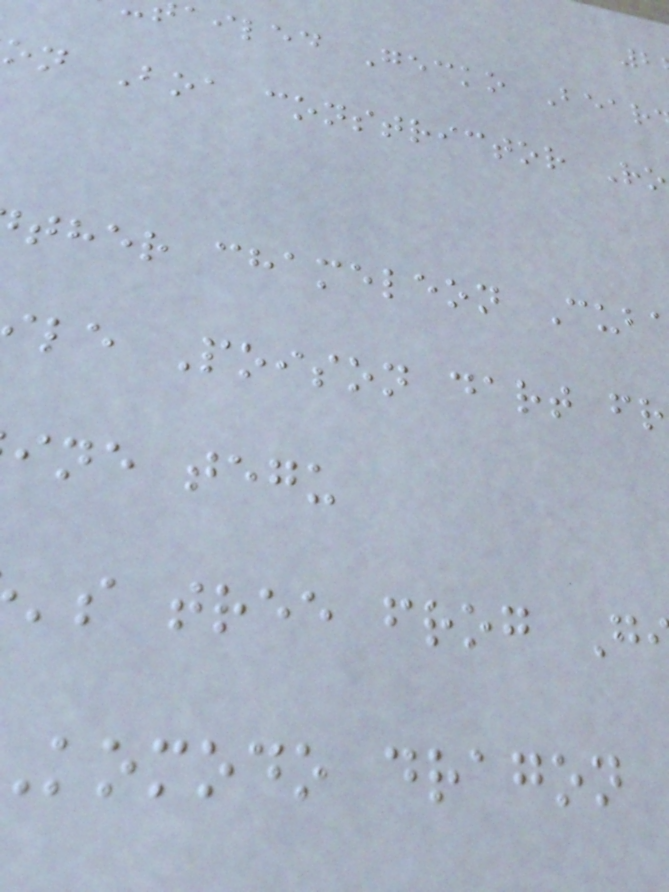ailed Gecko Bear
on Boa constrictor Ro
ther chameleon Cub
le Poison dart fr
ine tegu
's tree frog G
komodo dragon
